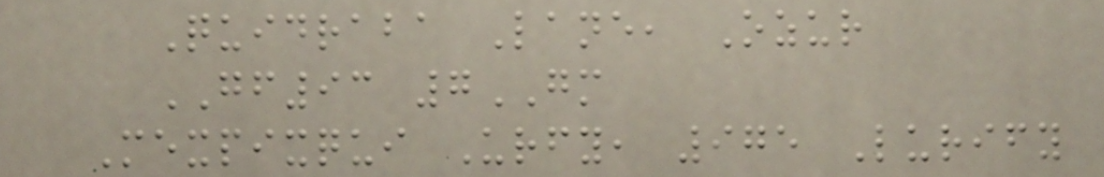Quidraba Lane, Ozur
GF93 7GM
Mexpixqui Urfy, 975 Lurify
